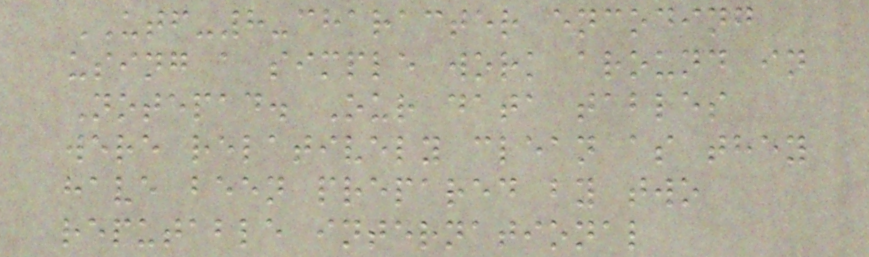UTF-8-character encoding
using a simple work around in
Notepad. Our data tables
were relatively clean as they
have been prepared by two
reputable international
